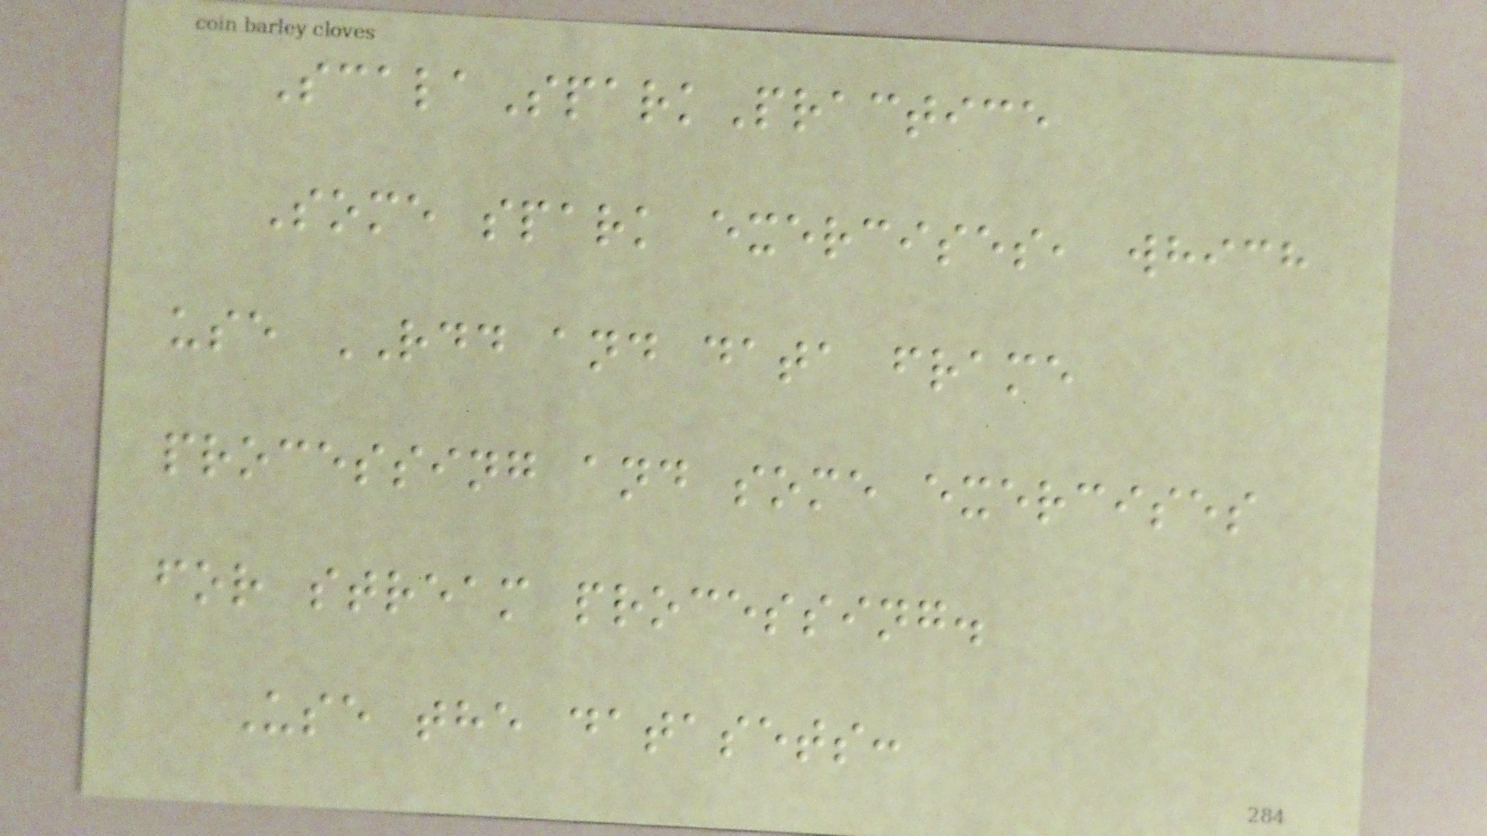ScalaSparkPractice
Some spark exercises, which
use RDD and data frame
processing and some exercises
for stream processing.
Use the datasets:
